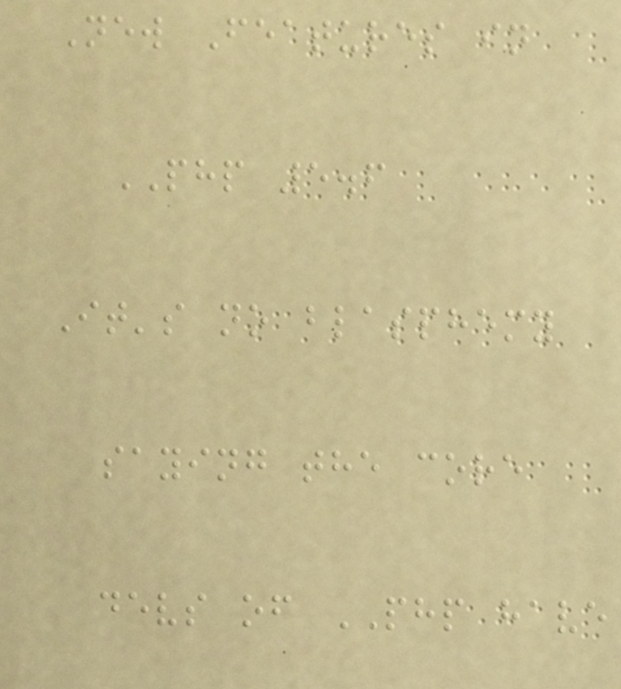New Features in
PHP 5.6
It's no blasphemy
saying the core
devs of PHP have
